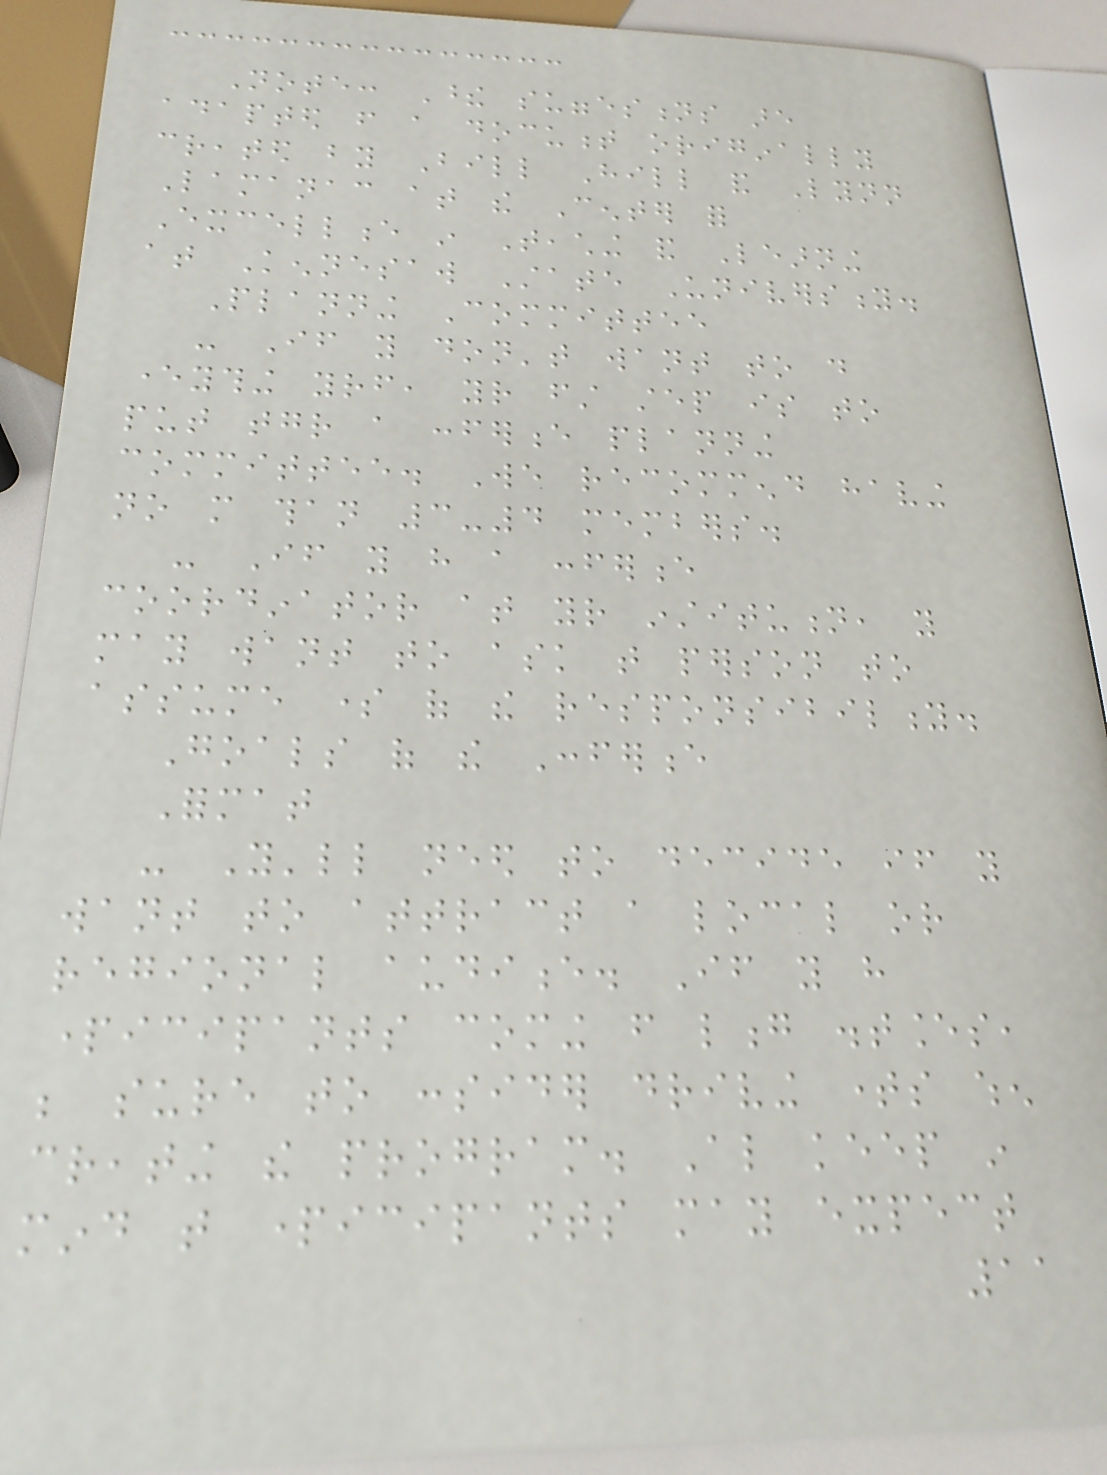Note: These suggestions are
adapted from a document originally
created by Bill Hill and Lynn
Lamanac at the Center for
Excellence in Teaching and Learning
at Kennesaw State University.
Planning Committee
- If you don't want to do
everything yourself, your first step is to
put together a conference planning
committee. We recommend having
no more than 3-4 members.
- If you have a conference
coordinator at your institution, you
may want to ask that person to
assume some of the responsibility.
Goals of the Conference
Format
- You'll need to decide if you
want to attract a local or
regional audience. If you have
participants coming from long distances,
be sure to consider driving times when
creating the program. Also keep in
mind that participants may expect
11
